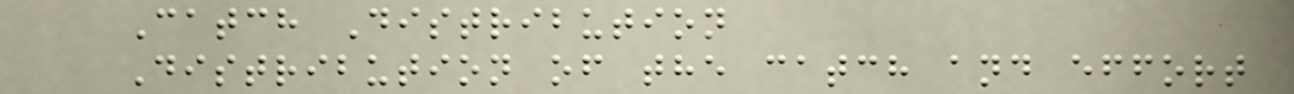Catch Distribution
Distribution of the catch and effort
